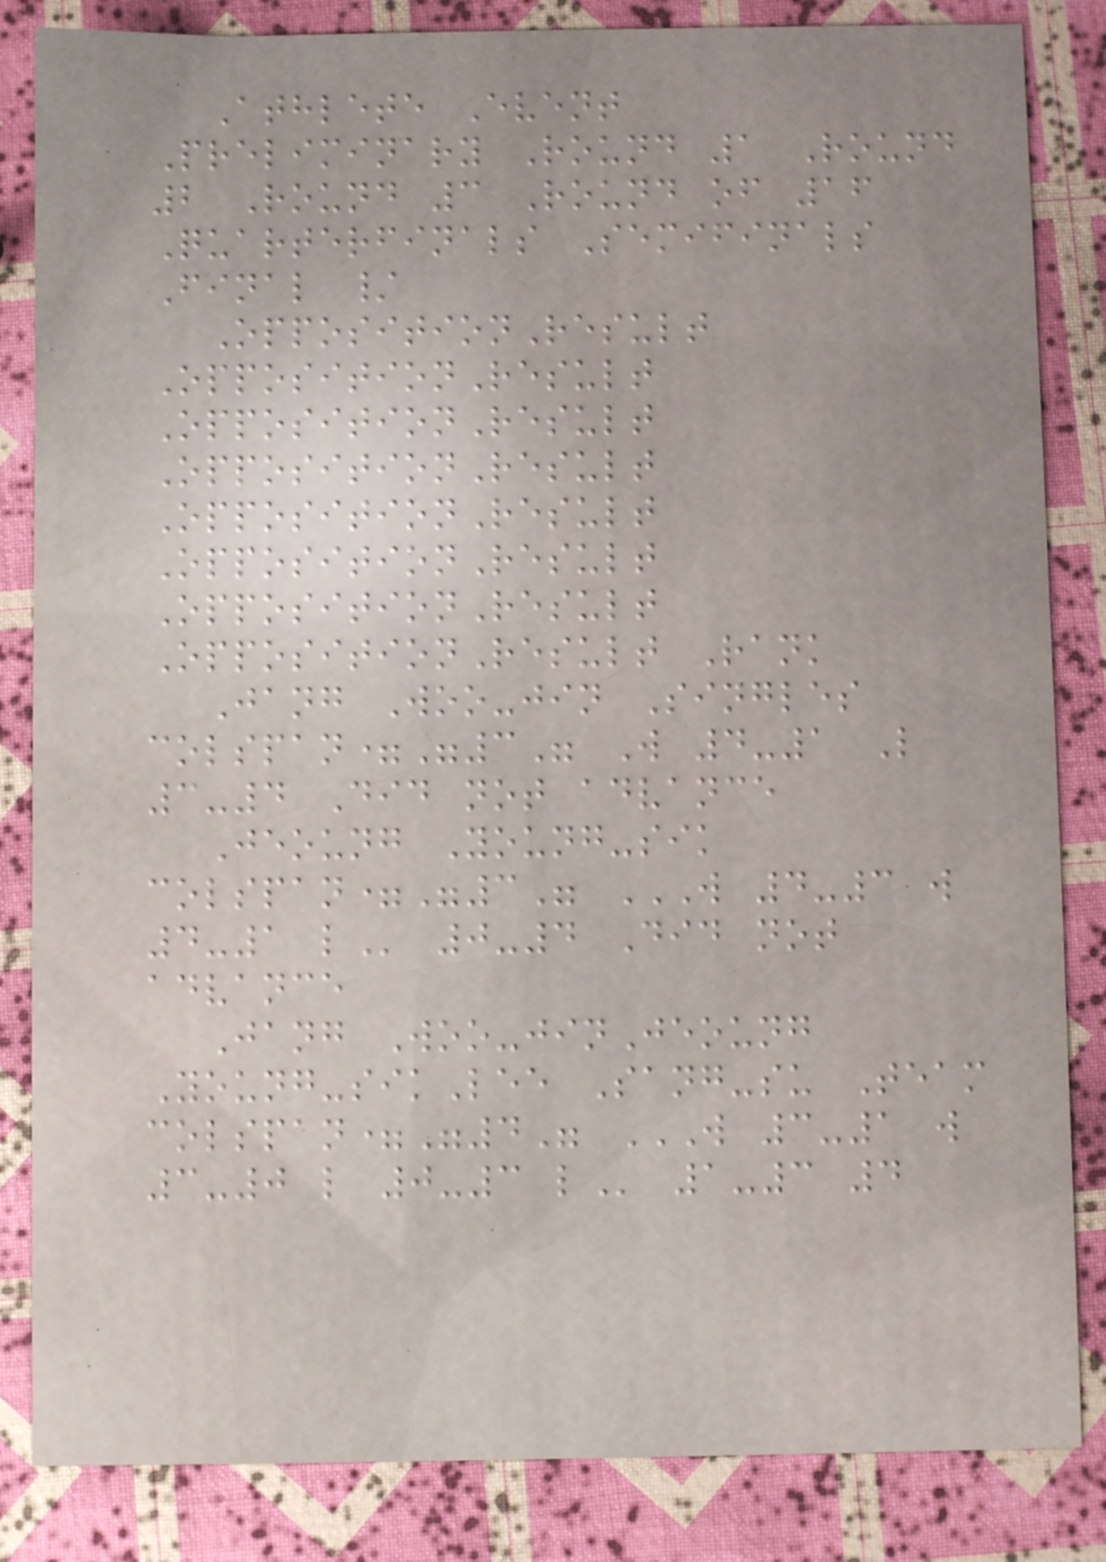Athlete Event
Preliminary Round 1 Round
2 Round 3 Round of 16
Quarterfinals Semifinals
Final /
OppositionResult
OppositionResult
OppositionResult
OppositionResult
OppositionResult
OppositionResult
OppositionResult
OppositionResult Rank
Jang Woo-jin Singles
colspan="3" W 4-1 L
3-4 Did not advance
Jeoung Young-sik
colspan="3" W 4-3 W
4-1 L 0-4 Did not
advance
Jang Woo-jinJeoung
Young-sikLee Sang-su Team
colspan="4" W 3-1 W
3-0 L 0-3 L 1-3 4
